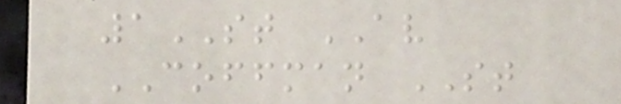1ST AV
COFFMAN ST
